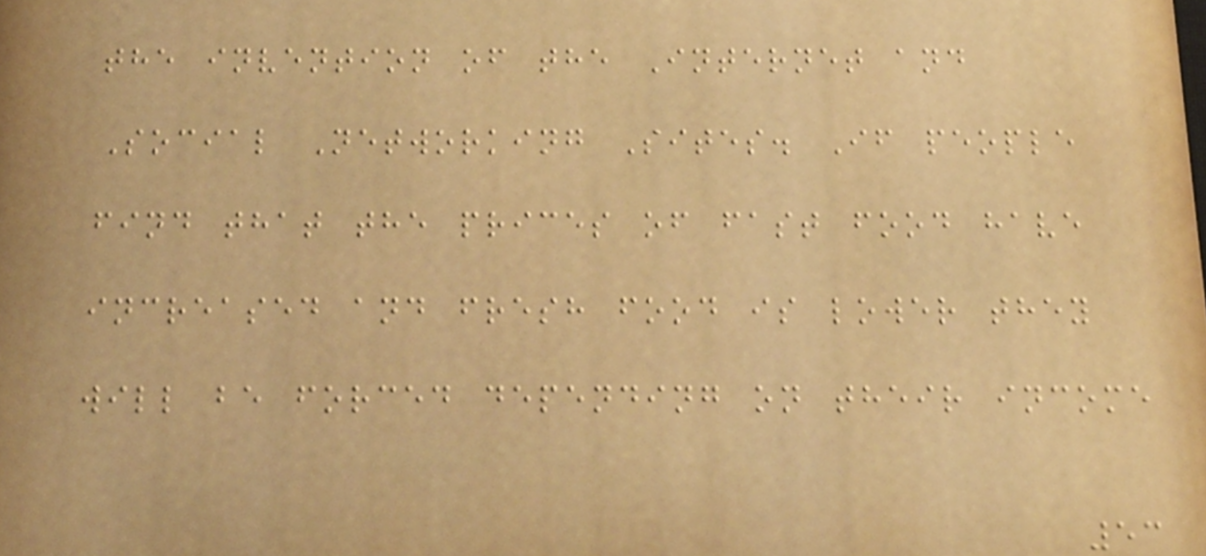the invention of the Internet and
Social Networking Sites. If people
find that the prices of fast food have
increased and fresh food is lower they
will be forced depending on their income
53
